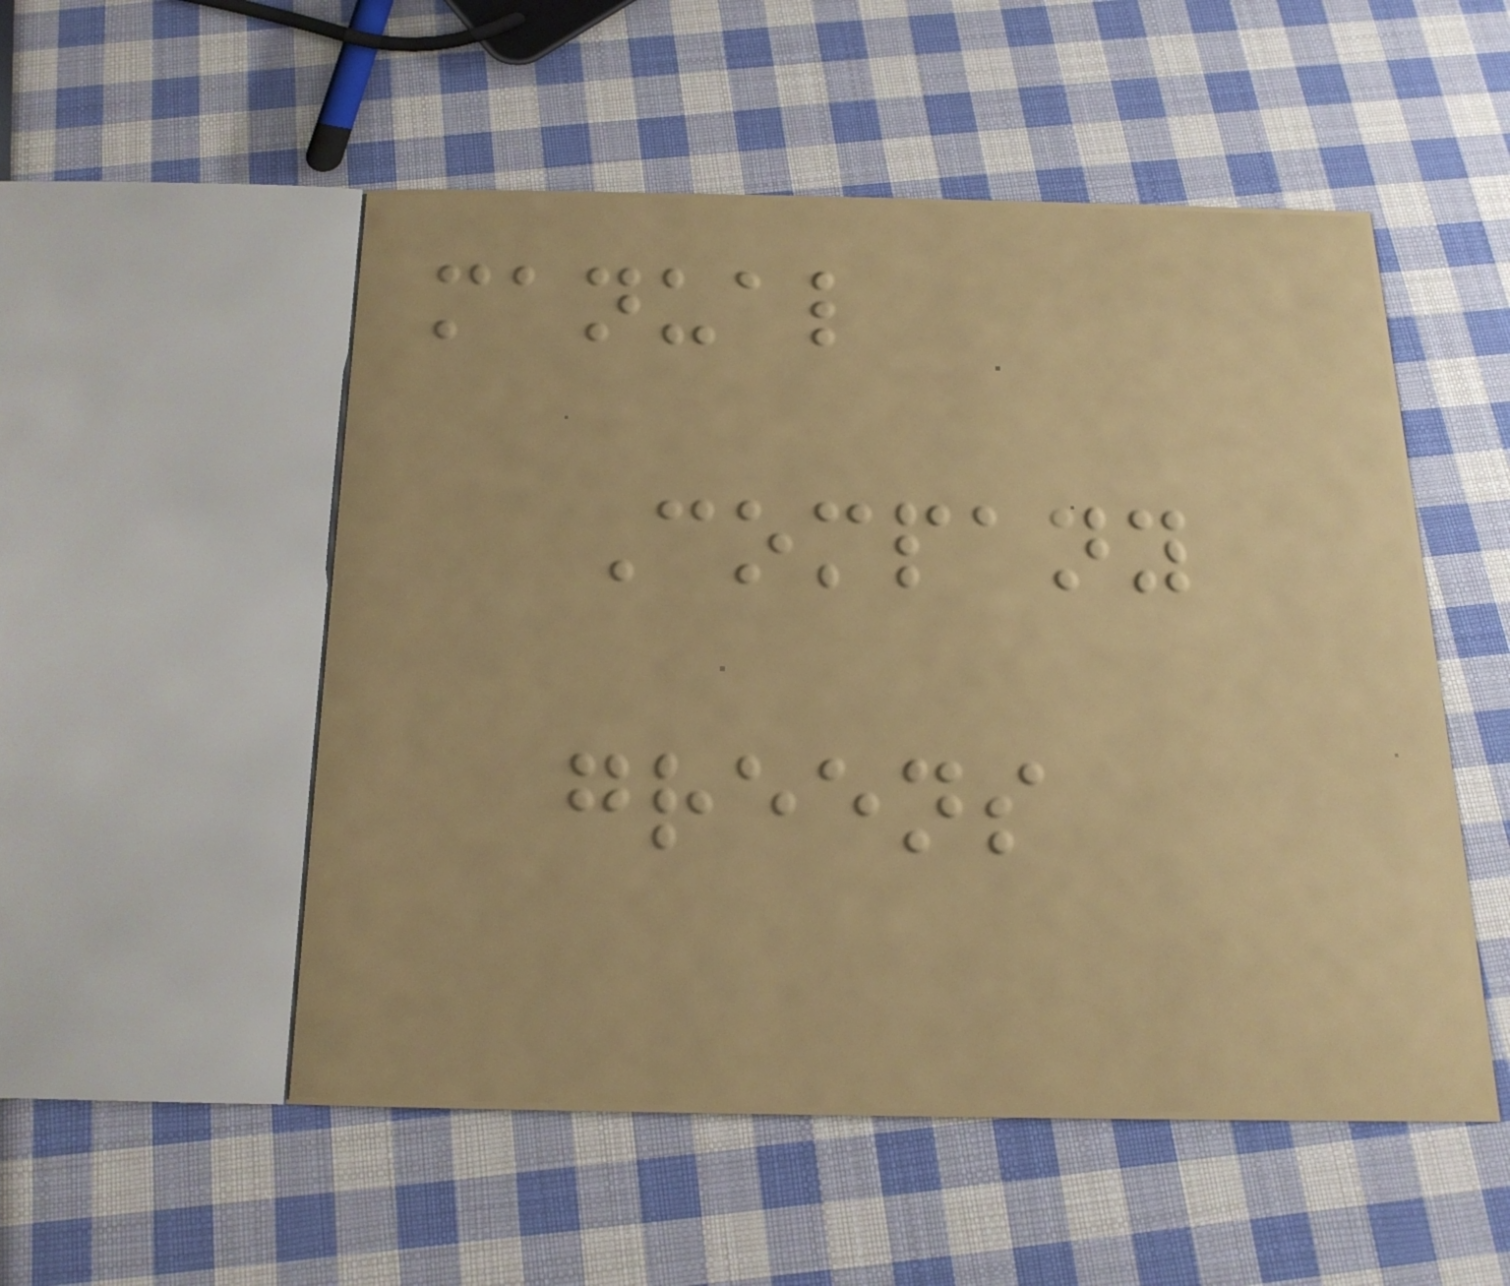manual
Company
greens
